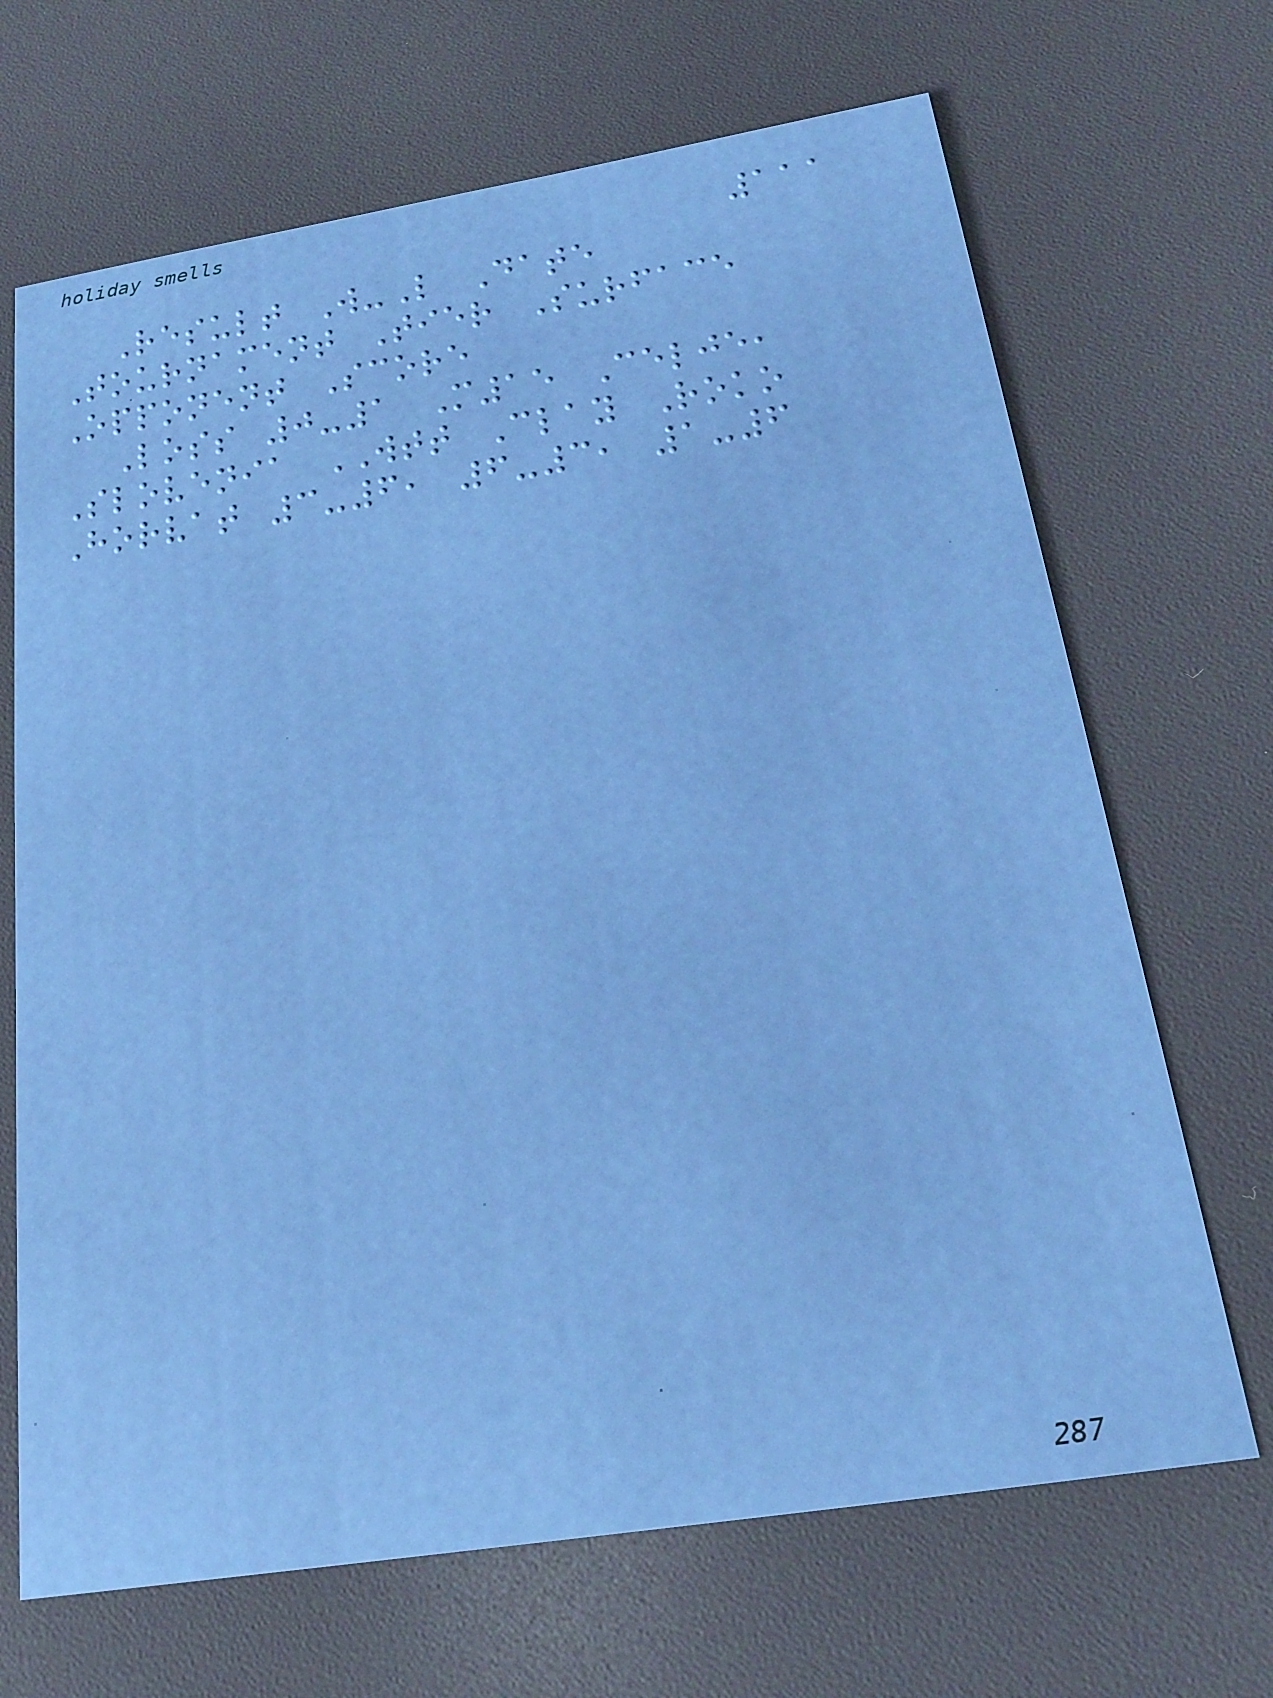111
Result W-L Date
Tournament Tier Surface
Opponent Score
Loss 0-1 M15 Celje,
Slovenia WTT Clay Roko
Horvat 3-6, 6-3, 1-6
